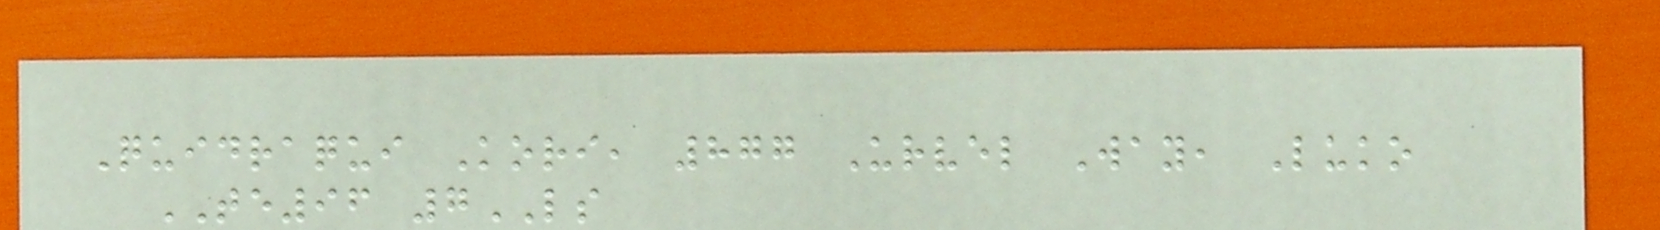Quidraqui Kori, 877 Urvel Way, Luko
TE96 7LS
